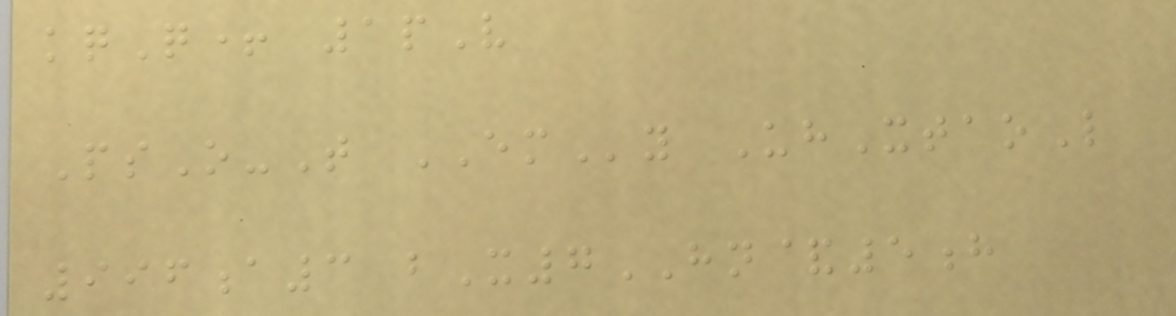kqQ+ 1pV
PsO-T EMy UhXtaoL
996a3 bX7HN&5h
